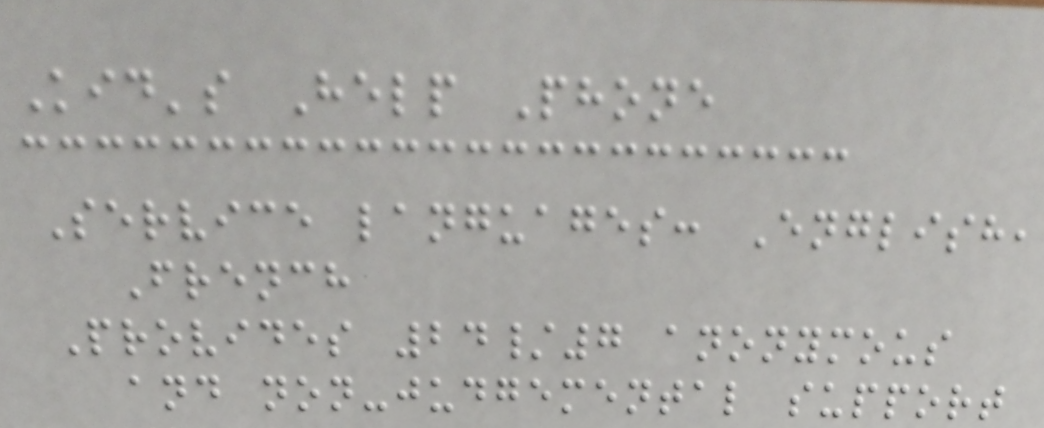Kid's Help Phone
Service languages: English,
French
Provides 24/7 anonymous
and non-judgemental support
